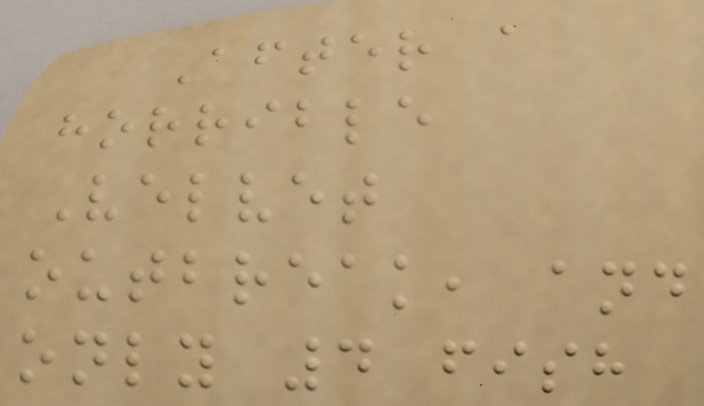After a
horrible
Velvet
outbreak, and
only 4 fish
